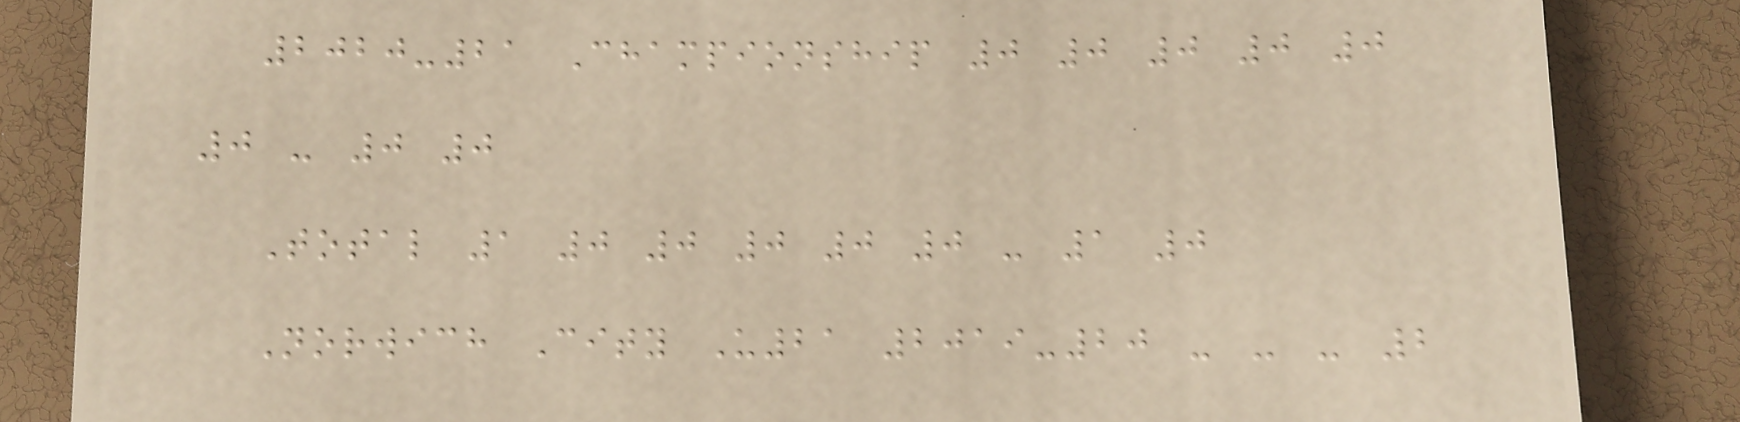2020-21 Championship 0 0 0 0 0
0 - 0 0
Total 1 0 0 0 0 0 - 1 0
Norwich City U21 2019-20 - - - 2
